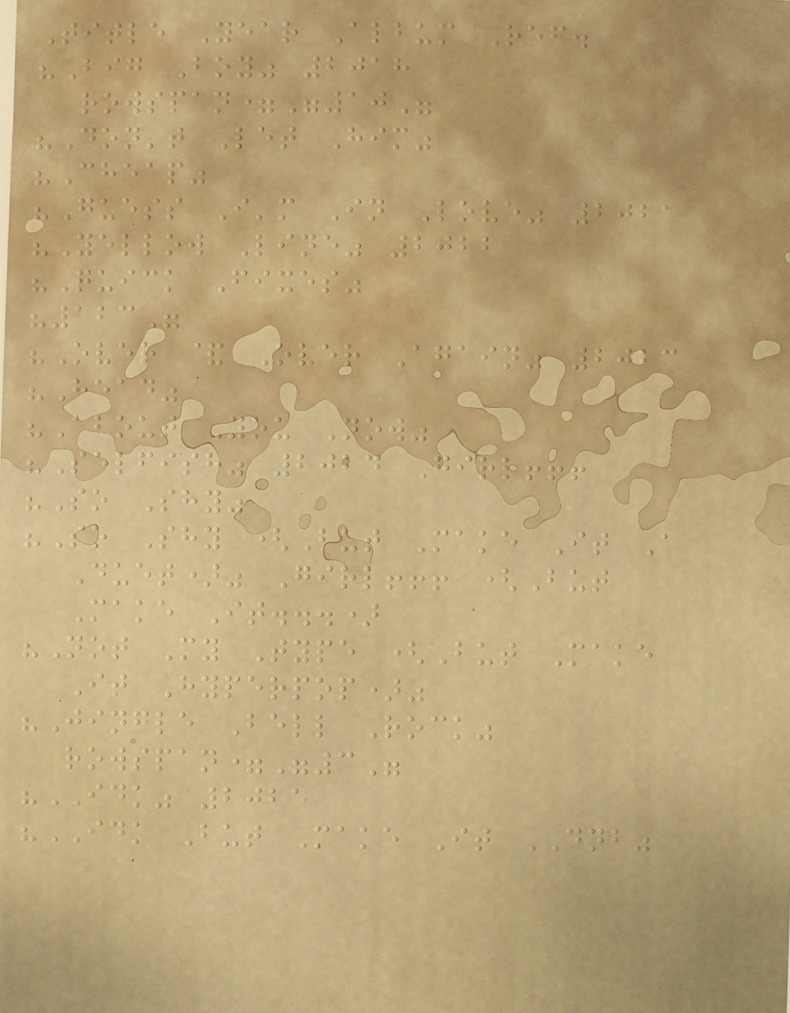Title Year Album Ref.
"Big Boy" 2018
rowspan="10"
"Don't Let Him"
"Cheap"
"Guess I'm In Love" 2021
"Yellow Line" 2022
"Quick Fixes"
"123"
"Over & Over Again" 2023
"Head"
"About You Now"
"Selfish" 2024 Girl!!!
"So Shy"
"So Shy (But Make It A
Duet)" Girl!!! (But
Make It...)
"Not My Type (But Make
It Hyperpop)"
"Jingle Bell Rock"
rowspan="3"
"IDK" 2025
"IDK But Make It DNB"
